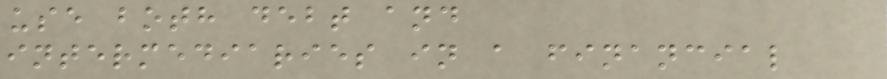use both debt and
intermediaries in a financial
